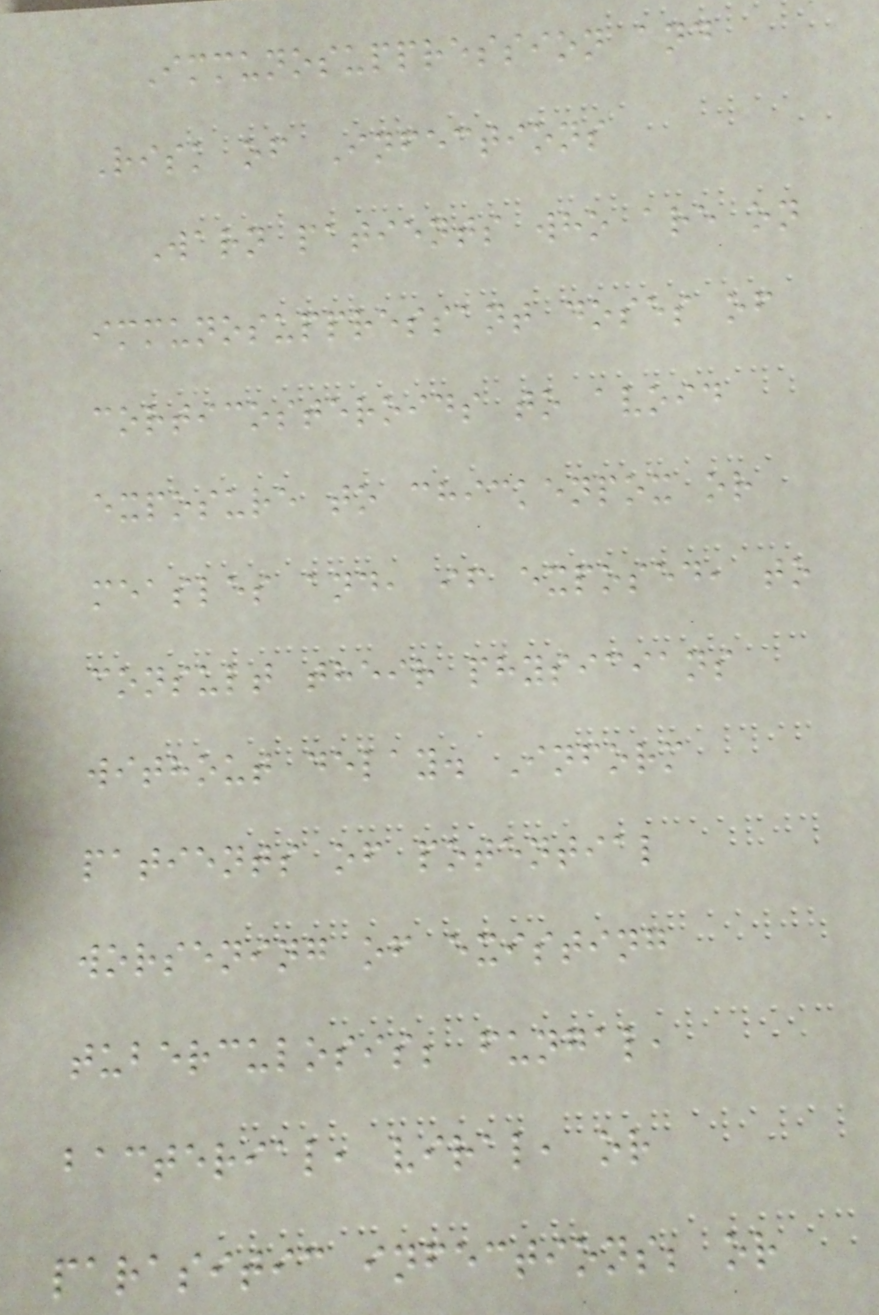Immunosuppression and
Risk of Infections
Warn patients who are on
immunosuppressant doses of
corticosteroids to avoid
exposure to chickenpox or
measles and, if exposed, to
consult their physicians
without delay. Inform
patients of potential
worsening of existing
tuberculosis; fungal,
bacterial, viral, or
parasitic infections; or
